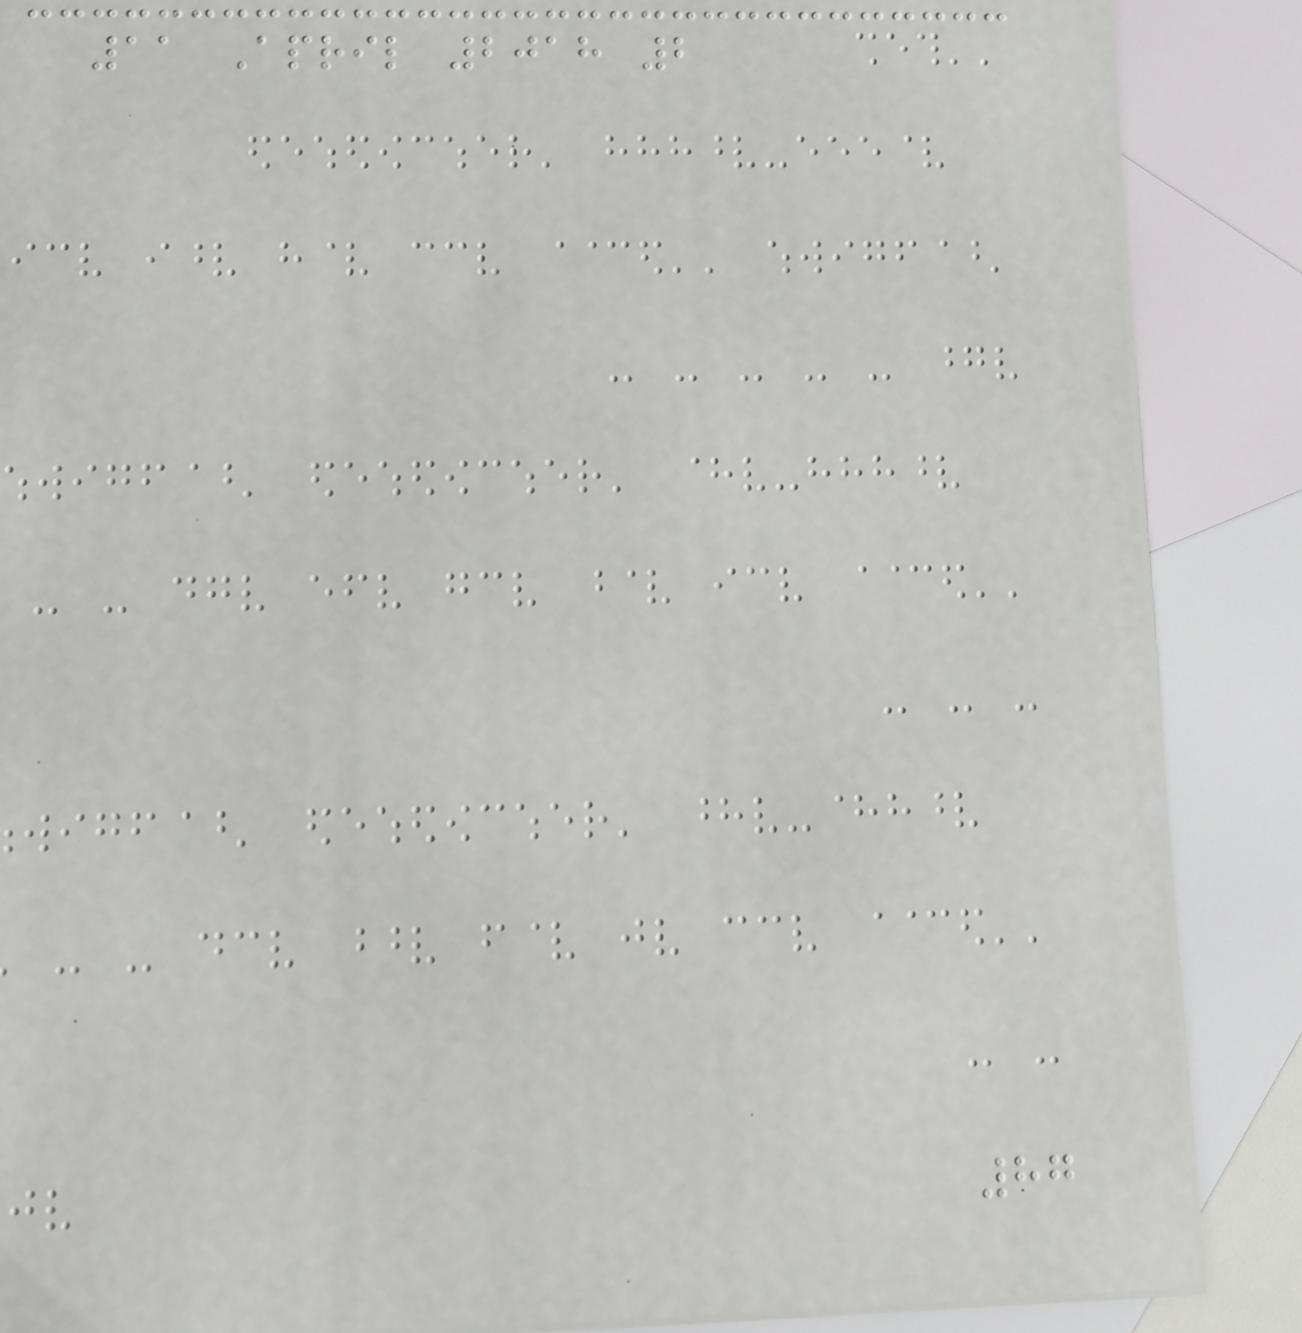11 April 2018 2
87
